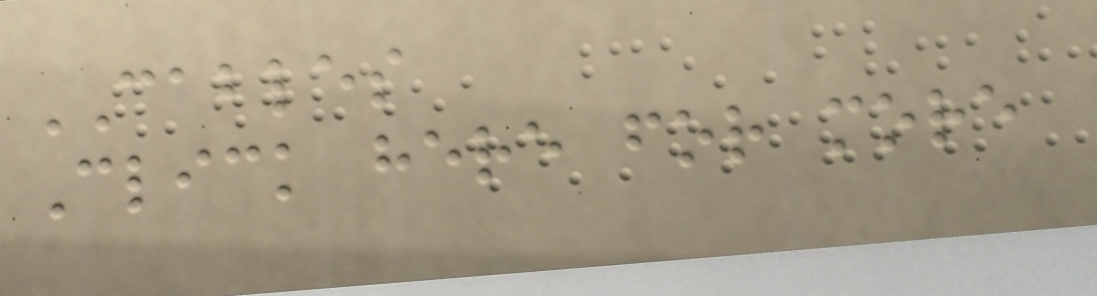CABLES
Click here for more
